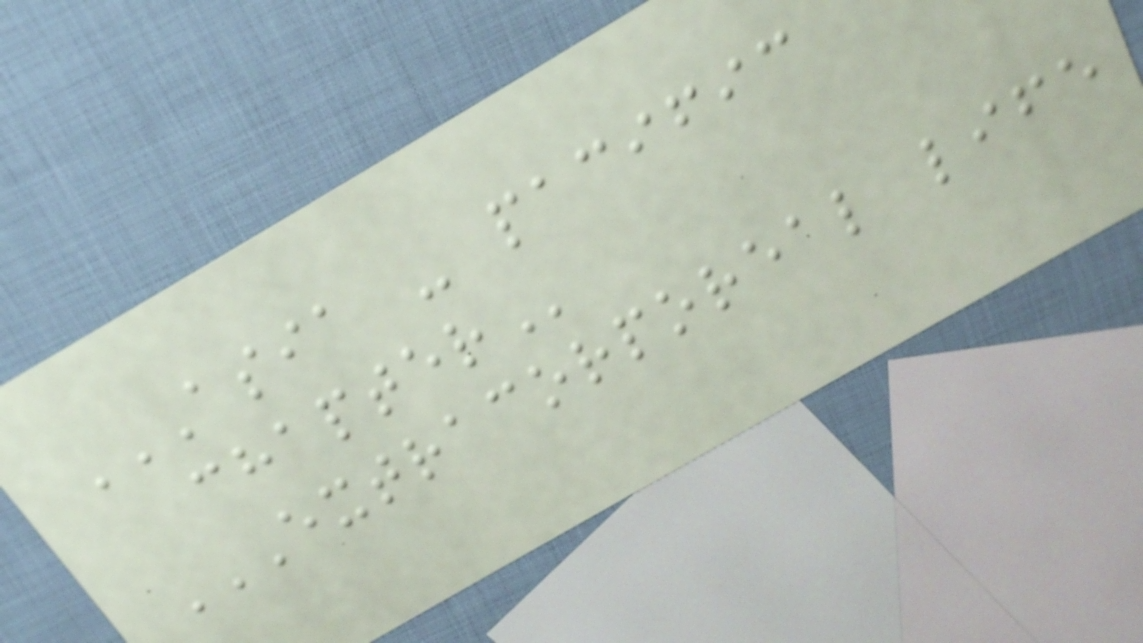ASIA - PACIFIC
CHAPTER
EXTRACORPOREAL LIFE
